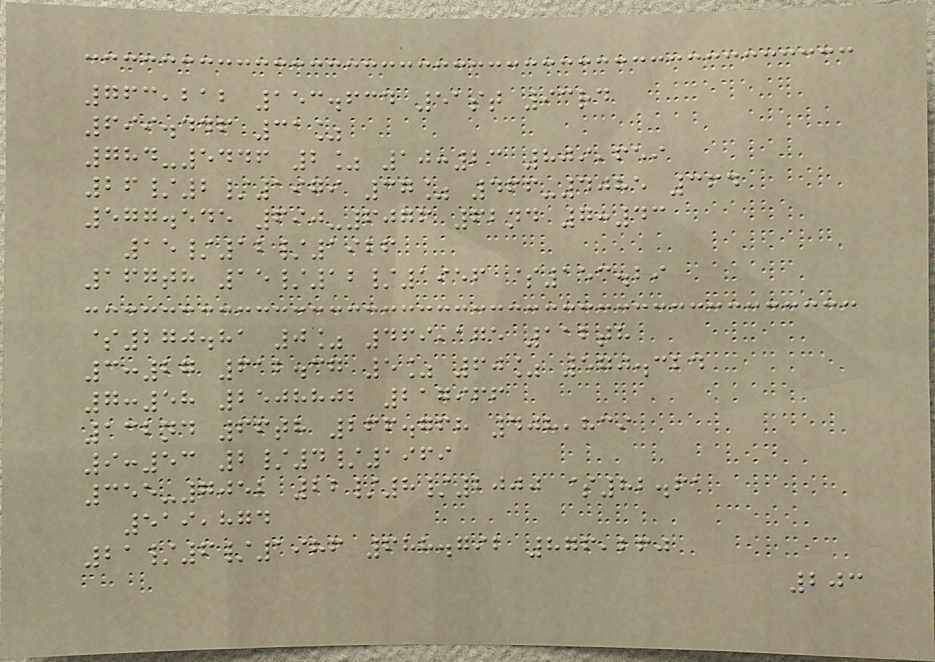763,212 153.634 51st 93rd
699.446 31%
784-5446 2% 10:23 809,659
26/2/1979 37% 466-4085 364
577.545 690-6076 62nd 7:43
15/12/1926
167th 15/12/1956 $153.29
$270.81 0% 469,175 112th
3:27 612.37 5% 60% 570.324
7:58 2508802 217966
132nd 66th 266.768 408,839
9:53 2/4/1969
355-7052 22/8/2000 $82.61
519,874
21/6/1986 688.792 876,260
203
